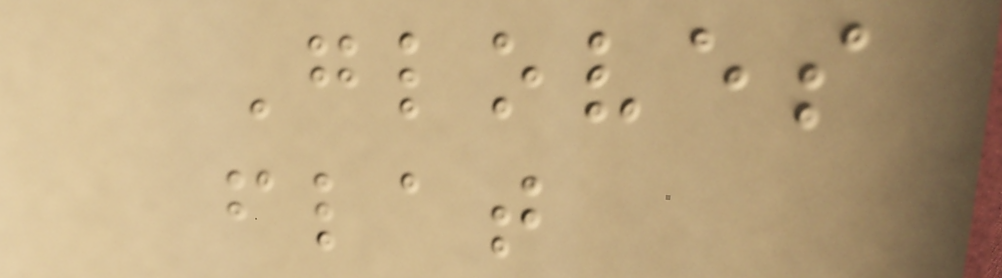Gloves
flat
